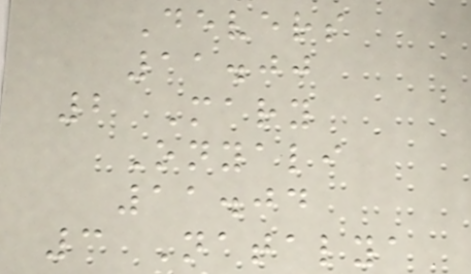Devers
11.00
2 Mary
Onyali
11.04
3 Natalya
